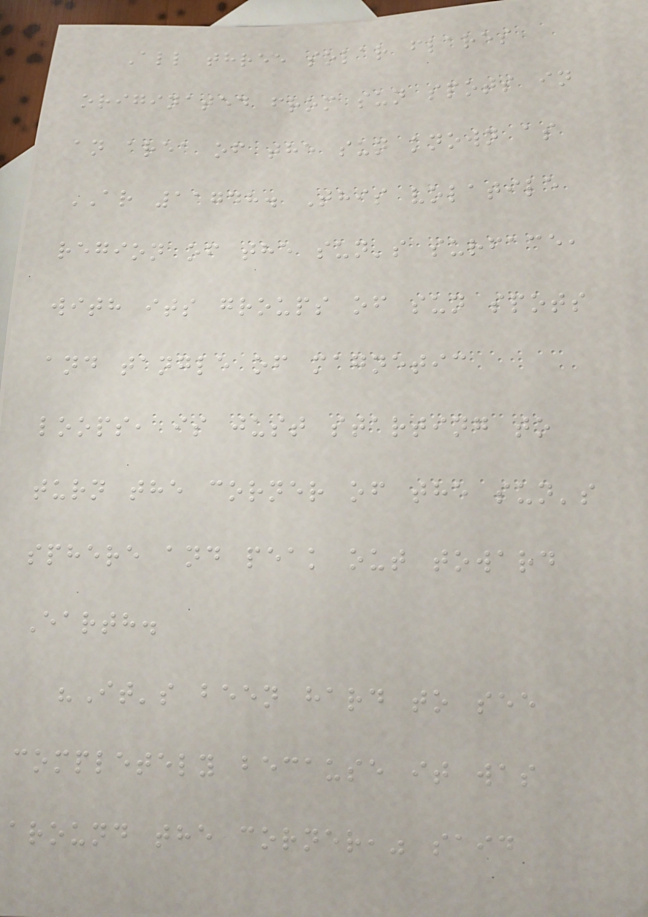All three solar flares
originated from sun spots in
an area of the sun known as
AR 11748. This volatile
region of the sun's surface,
with its groups of sun spots
and tangle of magnetic
loops, is just starting to
turn the corner of the sun's
sphere and peak out toward
Earth.
"It's been hard to see
completely because it was
around the corner," said
